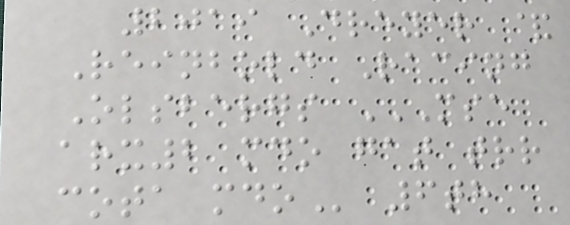2019 Dreyer &
Reinbold Racing
Olsbergs MSE
ARX2 MDO GAT TRR
COTA MDO 6th
